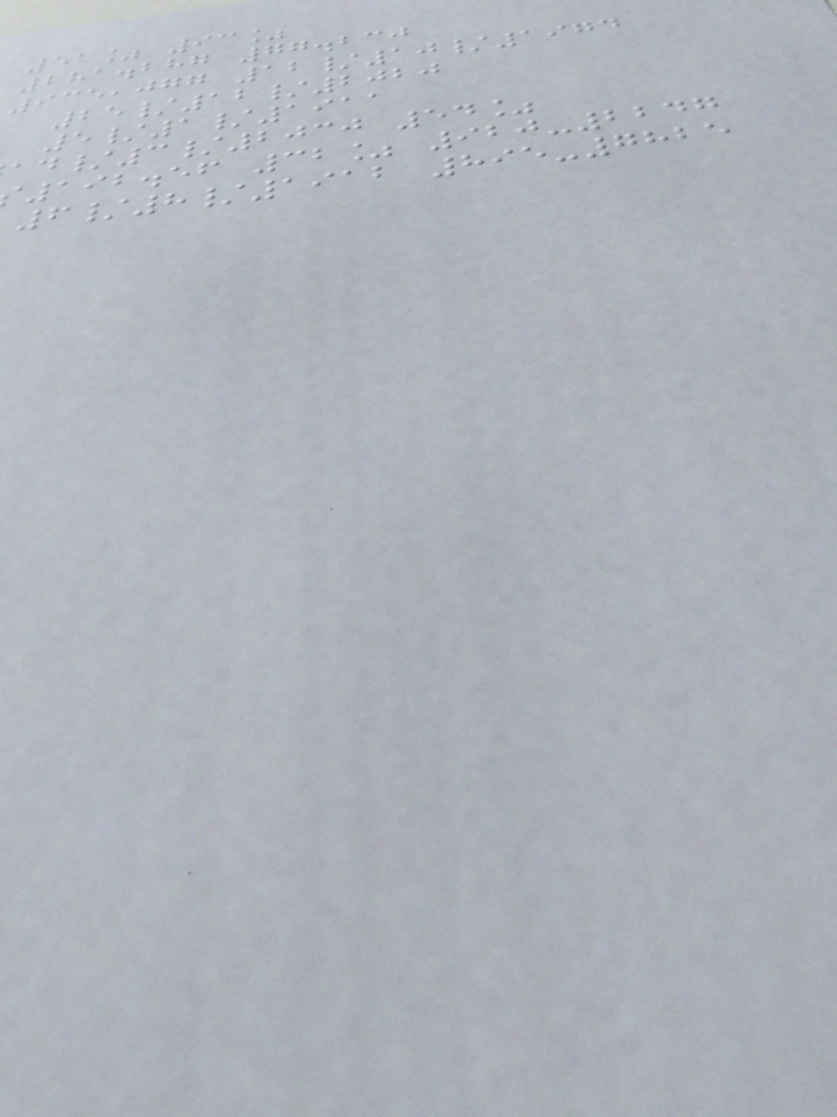51% 93%
281.287 77.230
935,077 12/10/1974
25/12/2020
5/1/1911
/3/2030 54%
192.56 32% 920-2247
6/8/1912 895-7825
